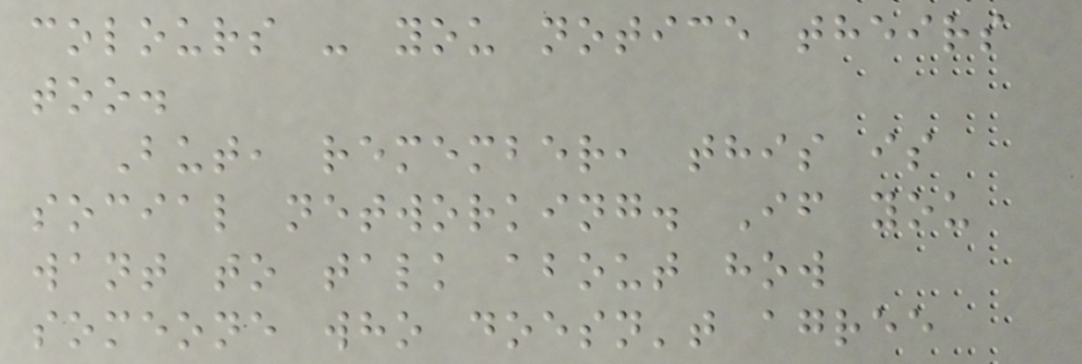colours - you notice theirs
too.
But, remember, this is
social networking. If you
want to talk about how
someone who doesn't agree
